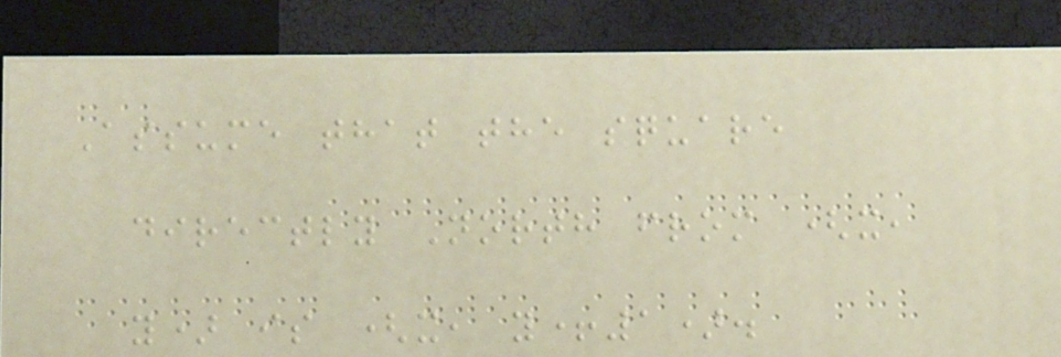Assume that the square
directly North from (x,
y) is (x, y+1).
